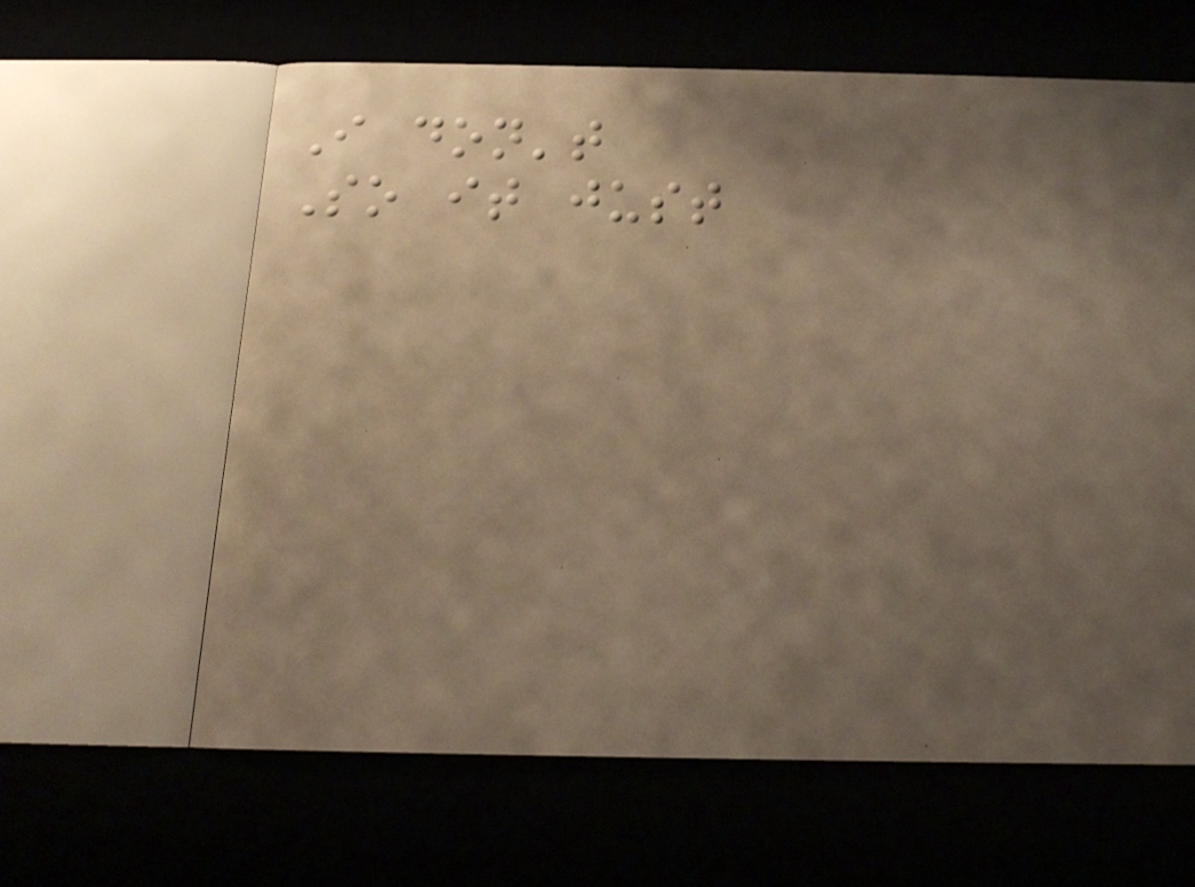I don't
So it just
